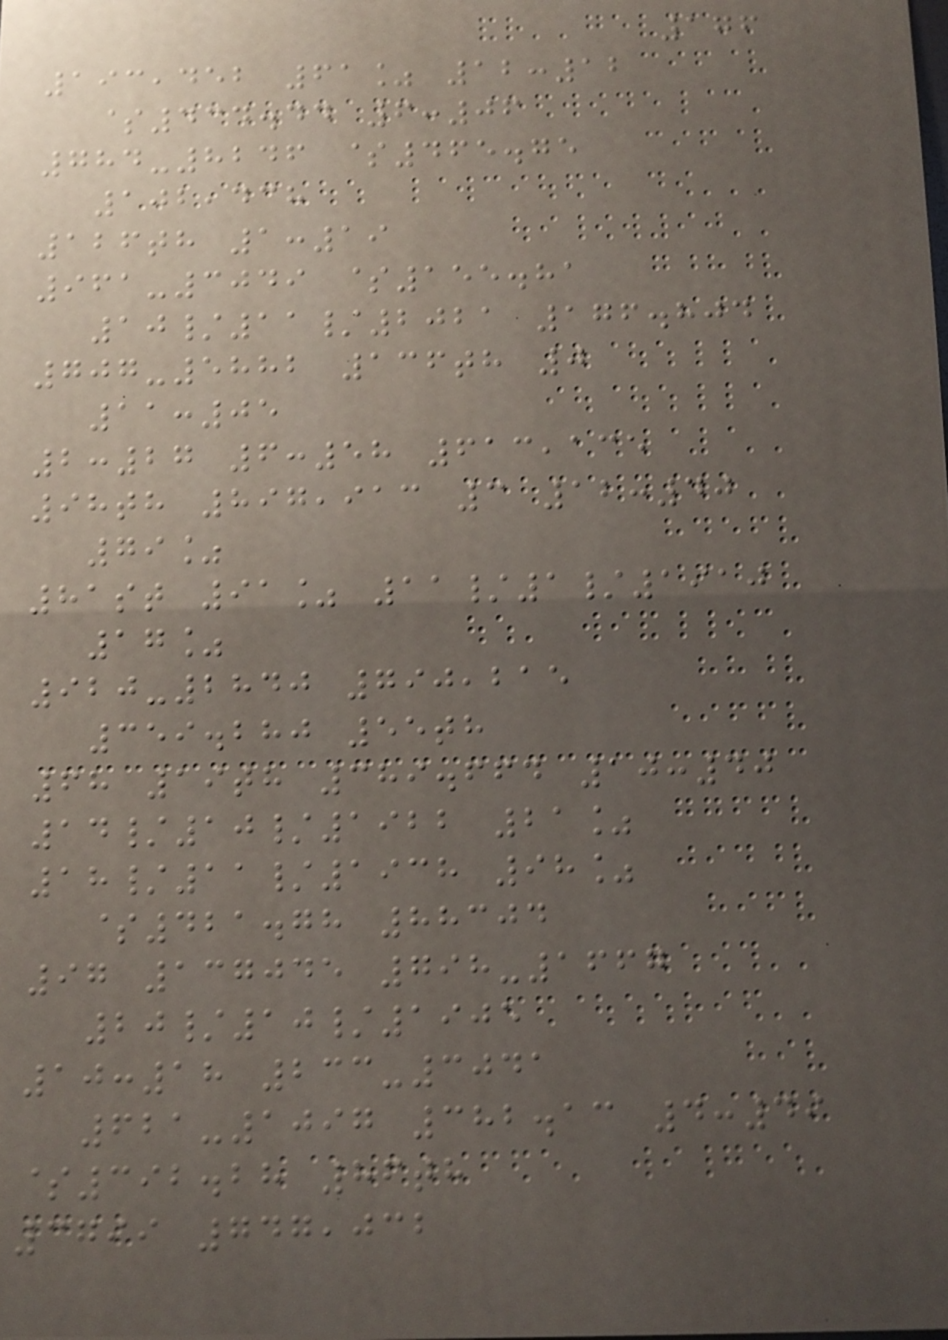176
193,452 61% 12:12
$434.44 6:06
784-8246 $465.75
102,438
126th 1:19
961-3049 $155.81
10/11/2021 176.804
707-5882 136th 0
11:05
2:27 6:58 613,135
98th 897,913 3 12:40
79%
81st 91% 11/1/1910
17%
920-2840 790,215
359.280 55th
68 19th 389.664 10:40
14/10/1922 21%
18/11/1938 98%
$421.78 88304
97 137045 798-1667
20/10/1905
10:18 233-3041
621-1097 382.13 4:49
$392.28 86th
3799 747,032
